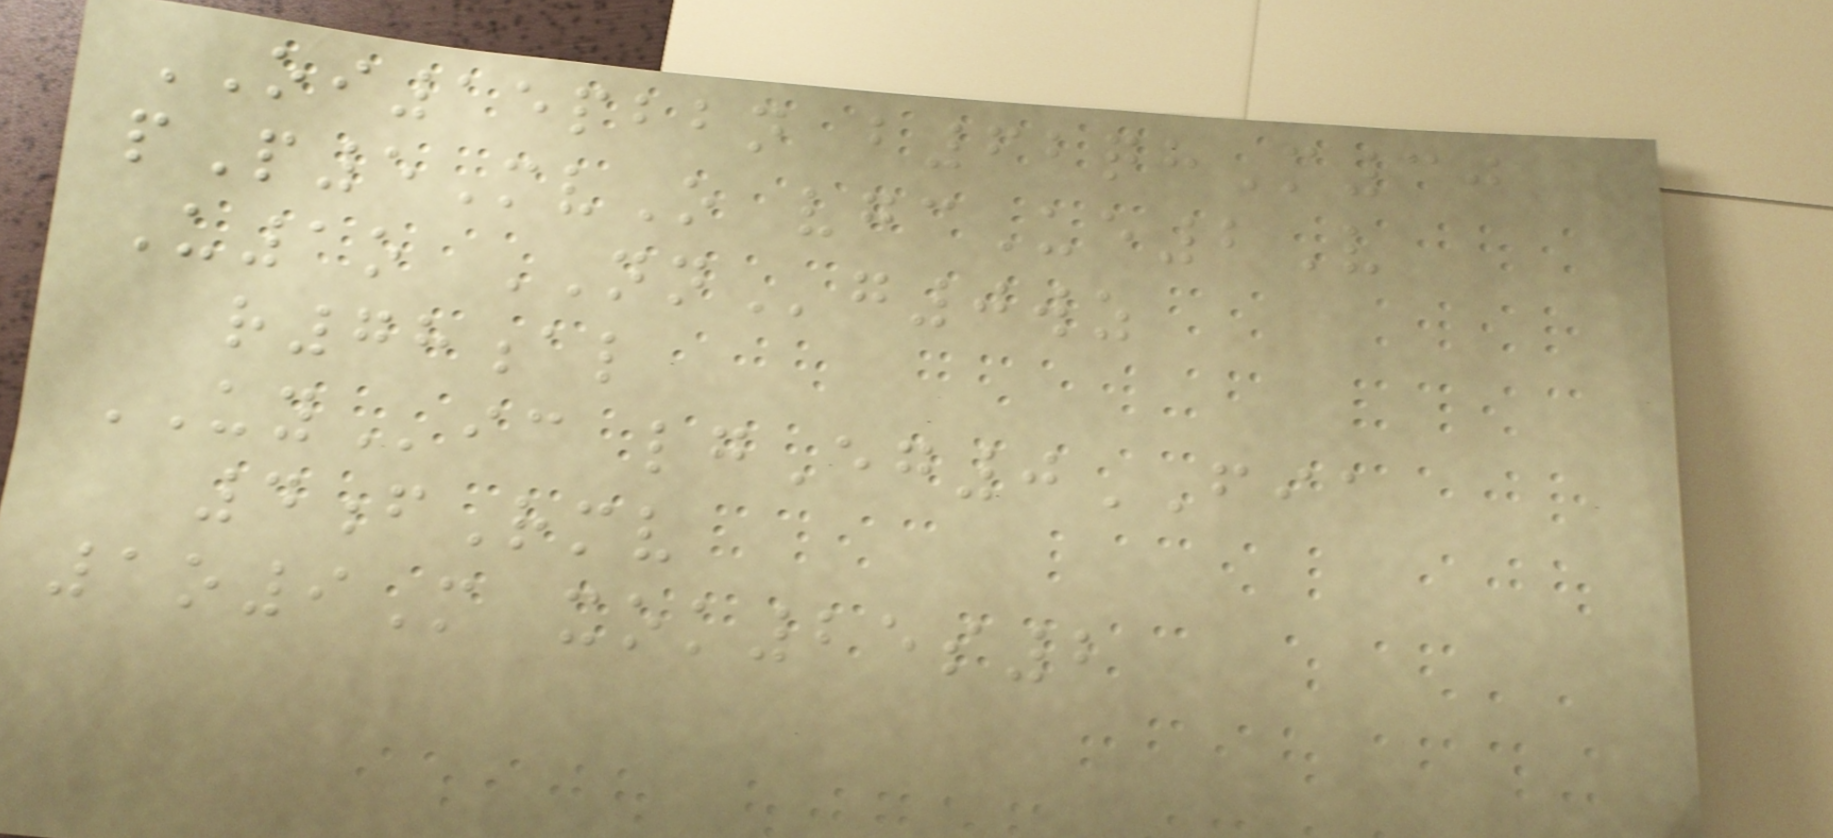OI15pbbn b62qhM30
pP5MvO vgcUe2V
U1o NNg0wz
r78al
UYic lgEg0FIA
4fRmv
1o9M xok25s2
